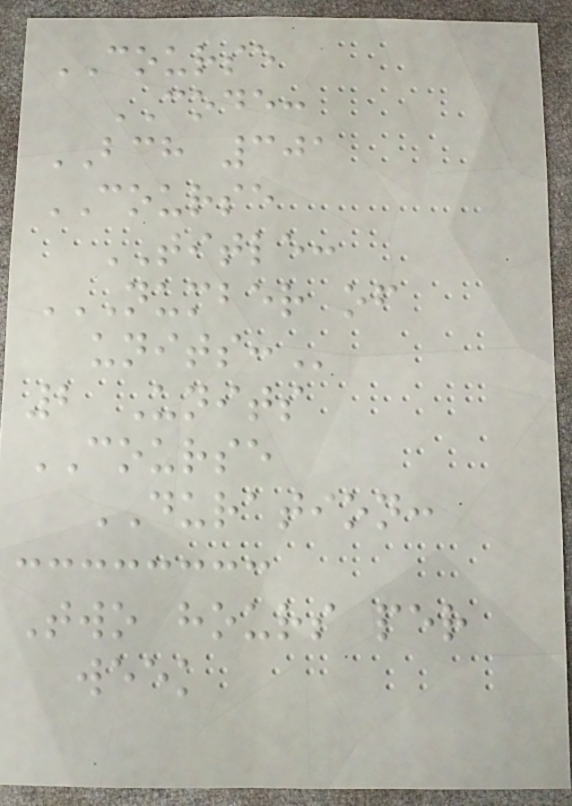COURSE
CODE:
BCH 301
COURSE
TITLE:
NUMBER OF
UNITS:
2 Units
COURSE
DURATION:
Two hours per
week
